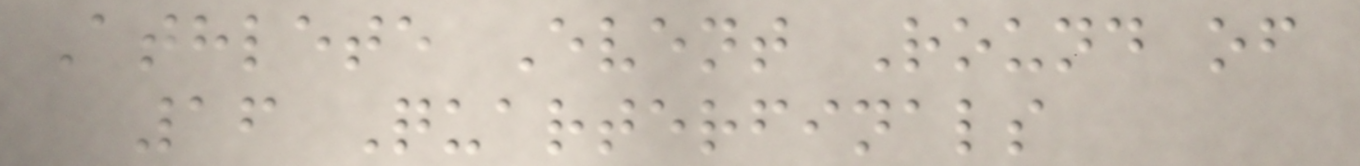Athlete Event Round of
16 Quarterfinals
